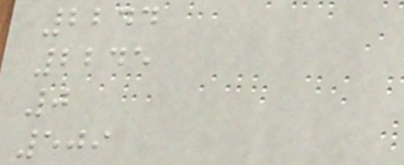2244
2245
0
509
